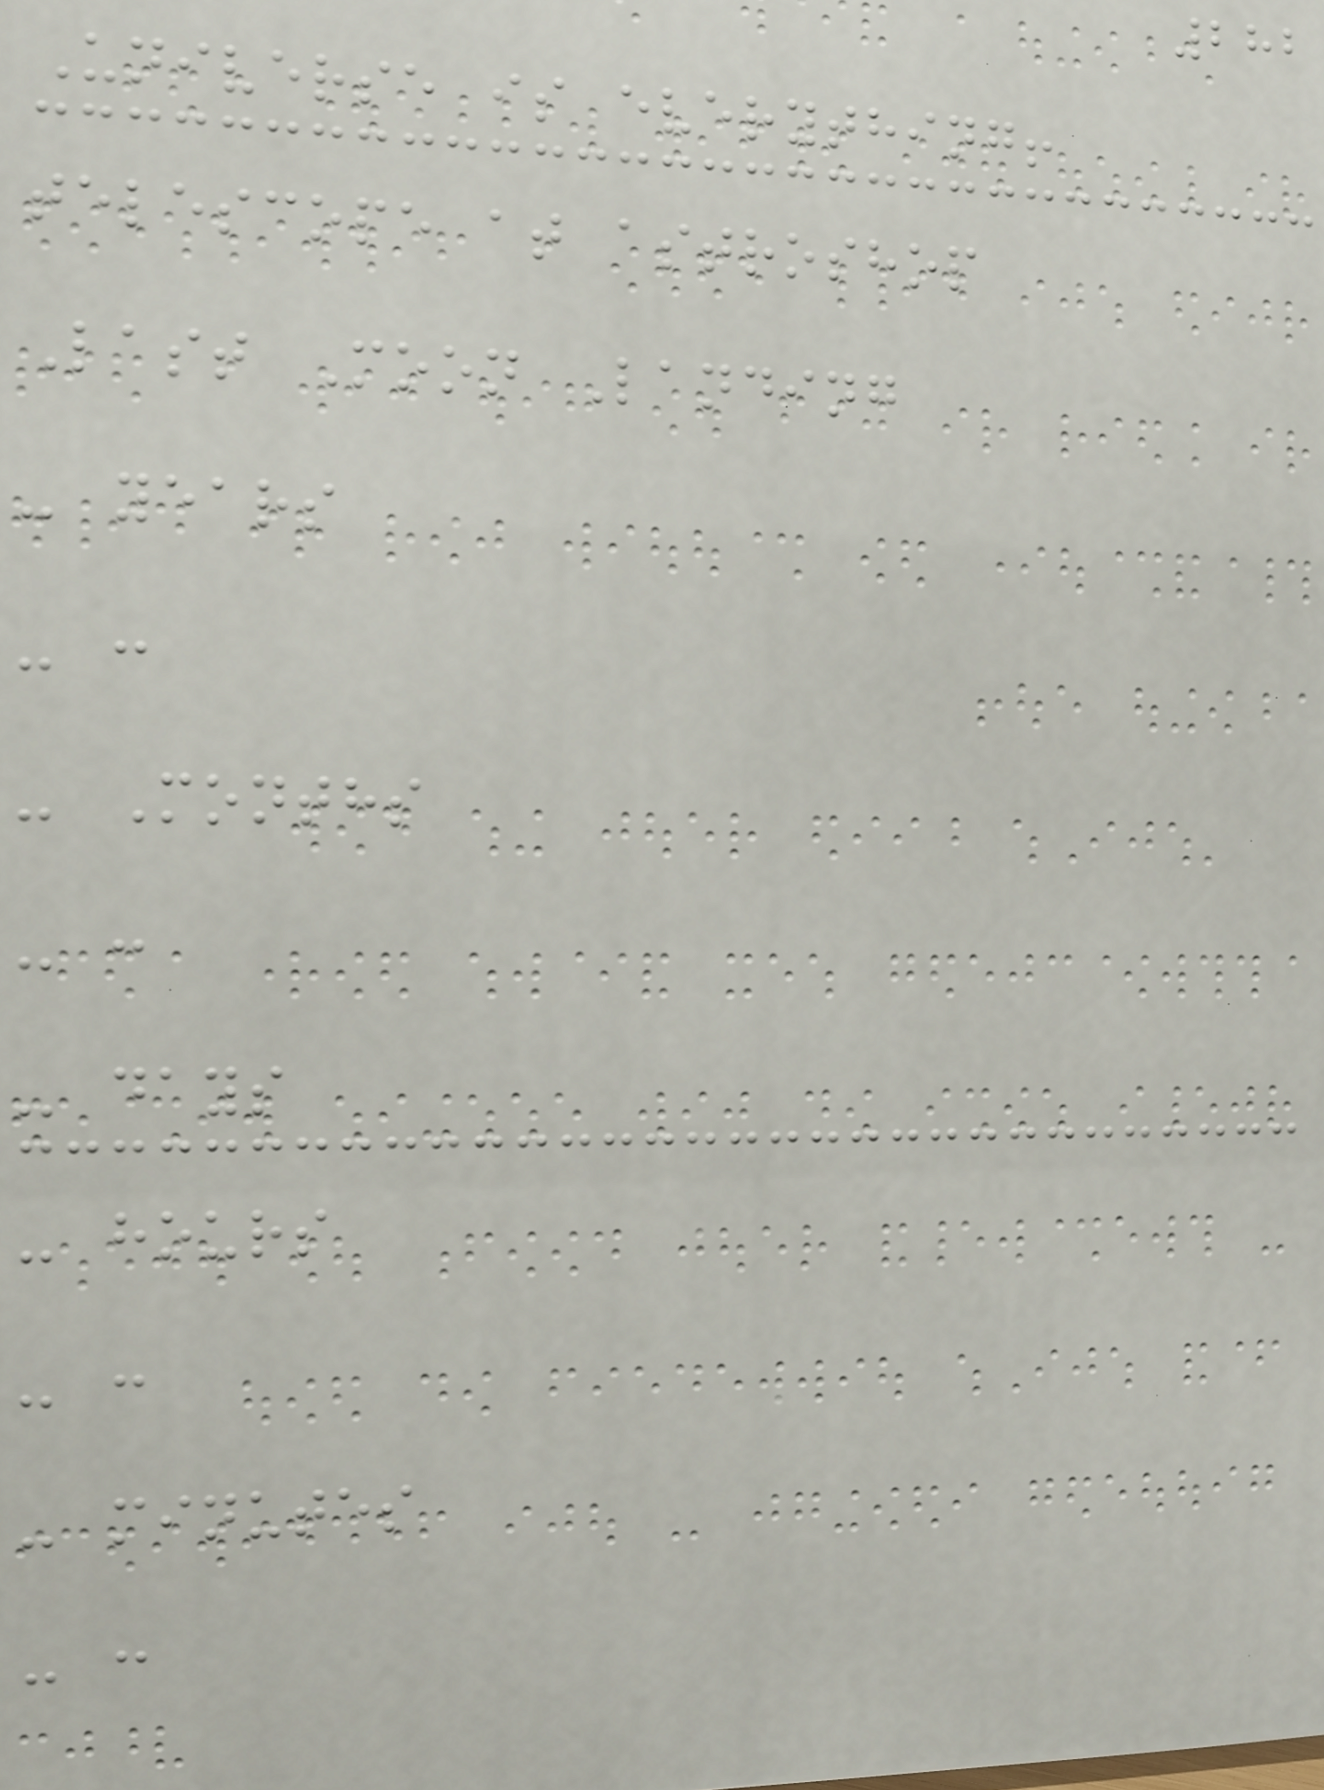282
Universe is everything!
telescope at astroshop
Last Moon Landing
- years
- :
- Months
- :
- days
- hours
- :
- minutes
- :
